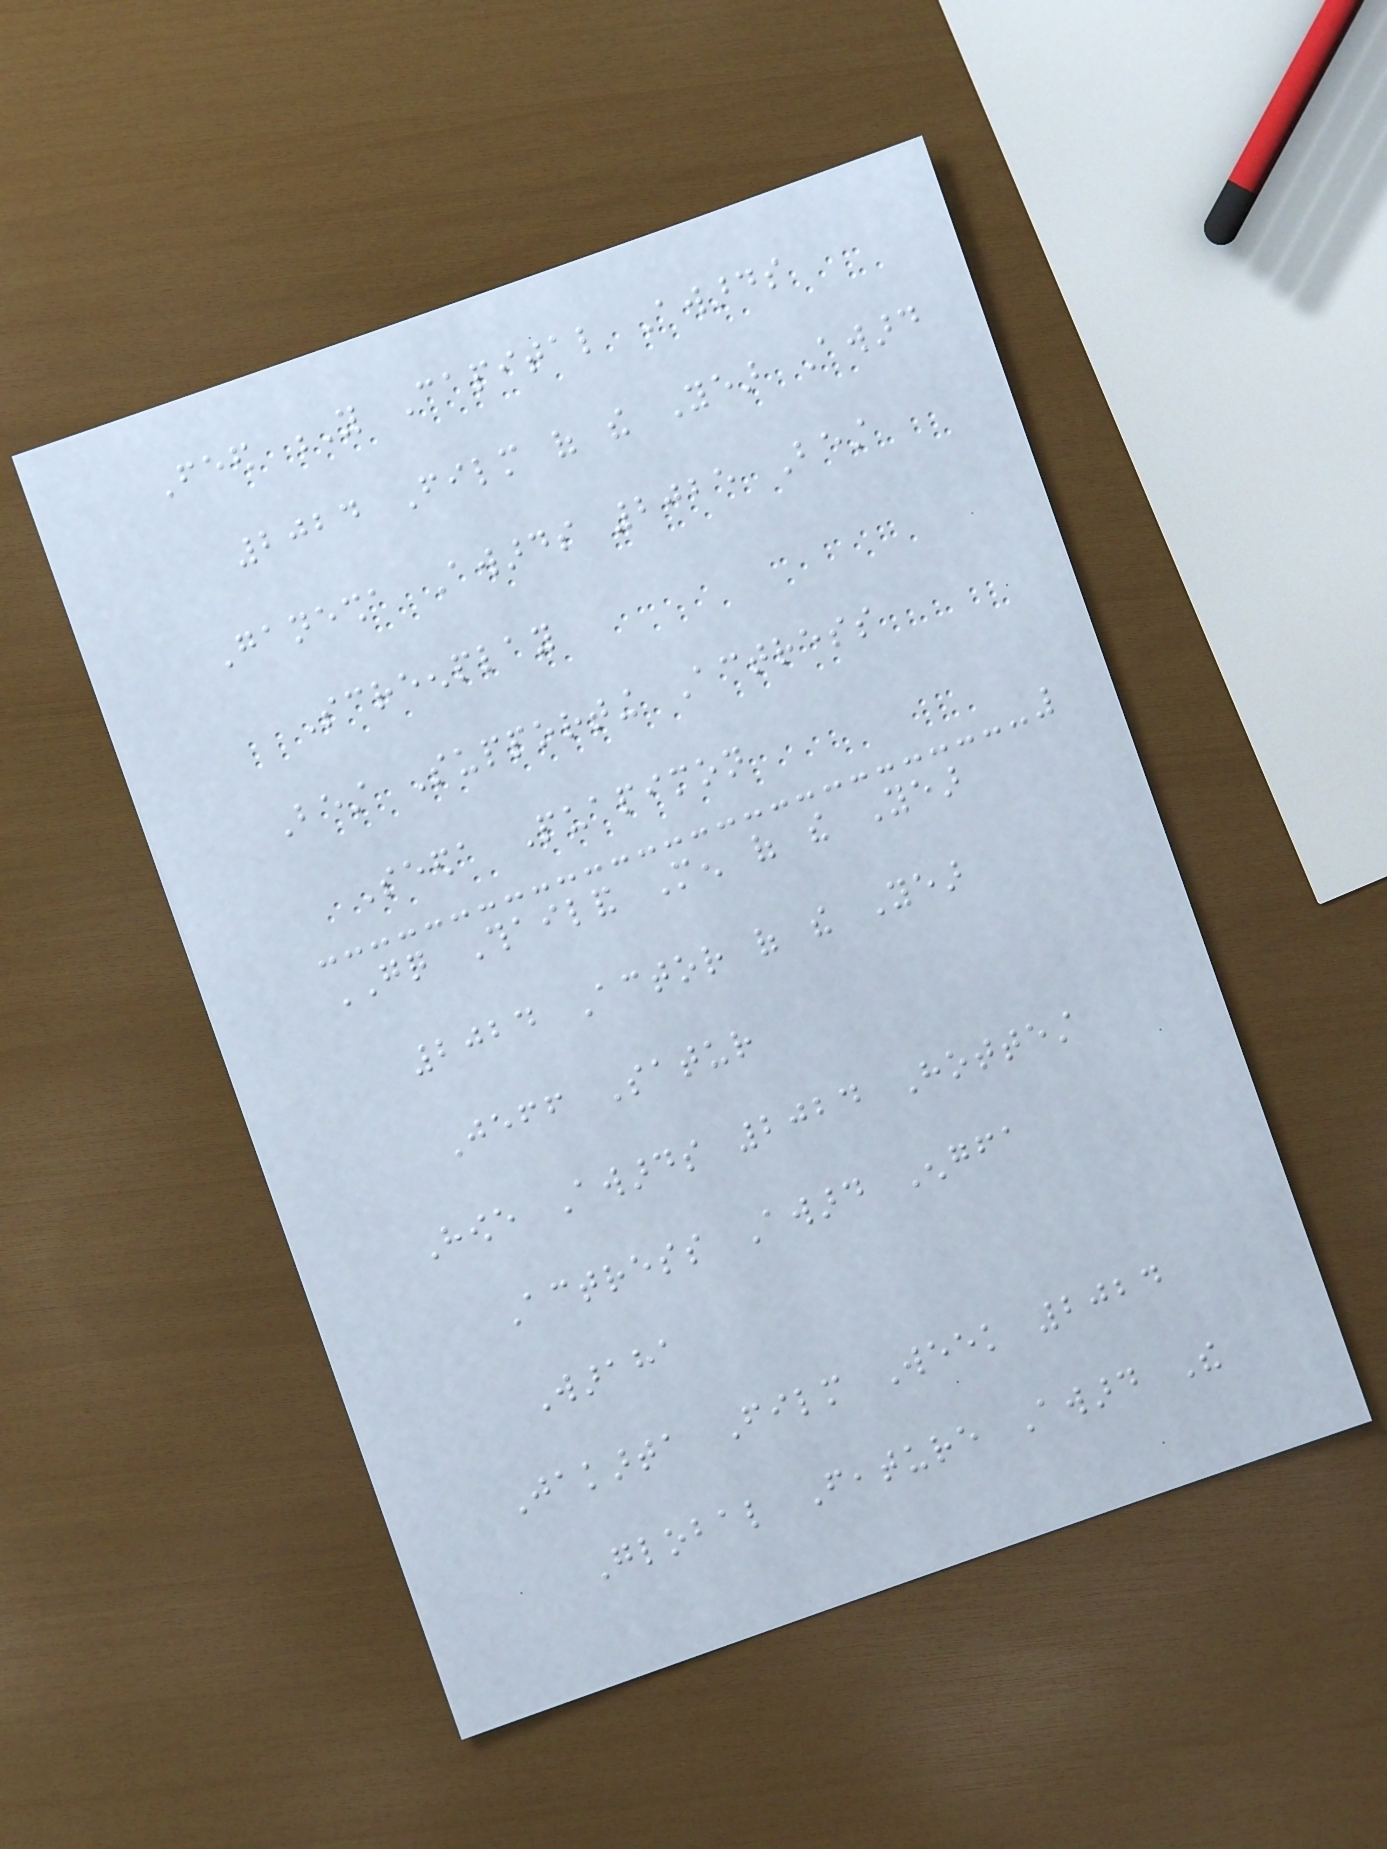Feed Y Capital Awards
2024 Film of the Year Award
Ganesha Awards 2025 Best
Screenplay
Best Supporting Actress
Seeda Puapimon
GQ Thailand Men of the Year
2024 Actor of the Year
Jeff Satur
Howe Awards 2024 Hottest
Actress Award Engfa
Waraha
Jakarta Film Week 2024
Global Feature Award The
